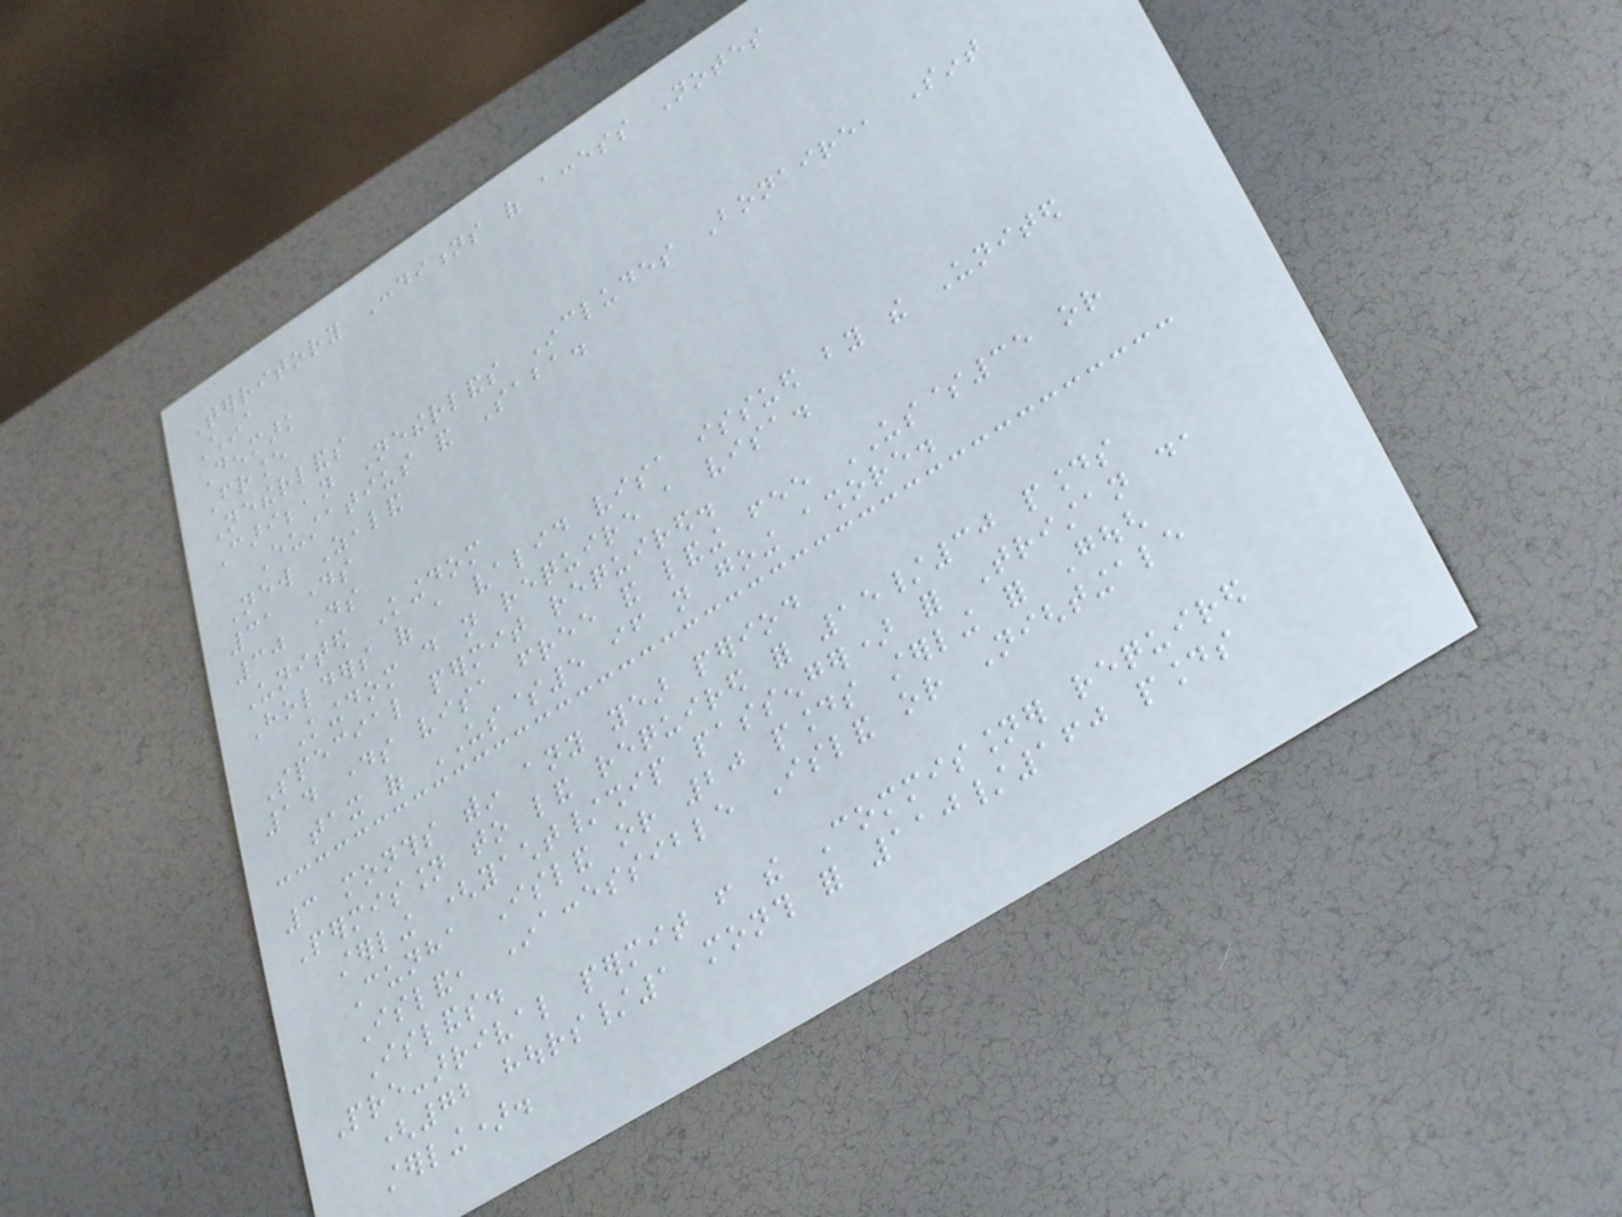Territory Conditions of access Notes
China
Denmark
France
Netherlands
Caribbean Netherlands Includes Bonaire, Sint
Eustatius and Saba.
New Zealand
31 days
30 days
United Kingdom
Holders of a valid visa issued by the United
Kingdom do not require a visa.
Special permit required.
14 days visa free and landing fee US$35 or
tax of US$5 if not going ashore.
3 months within any year period
Permission to land required for 15/30 pounds
sterling (yacht/ship passenger) for Tristan da
Cunha Island or 20 pounds sterling for Gough
Island, Inaccessible Island or Nightingale
Islands.
Pre-arrival permit from the Commissioner required
(72 hours/1 month for 110/160 pounds
sterling).
